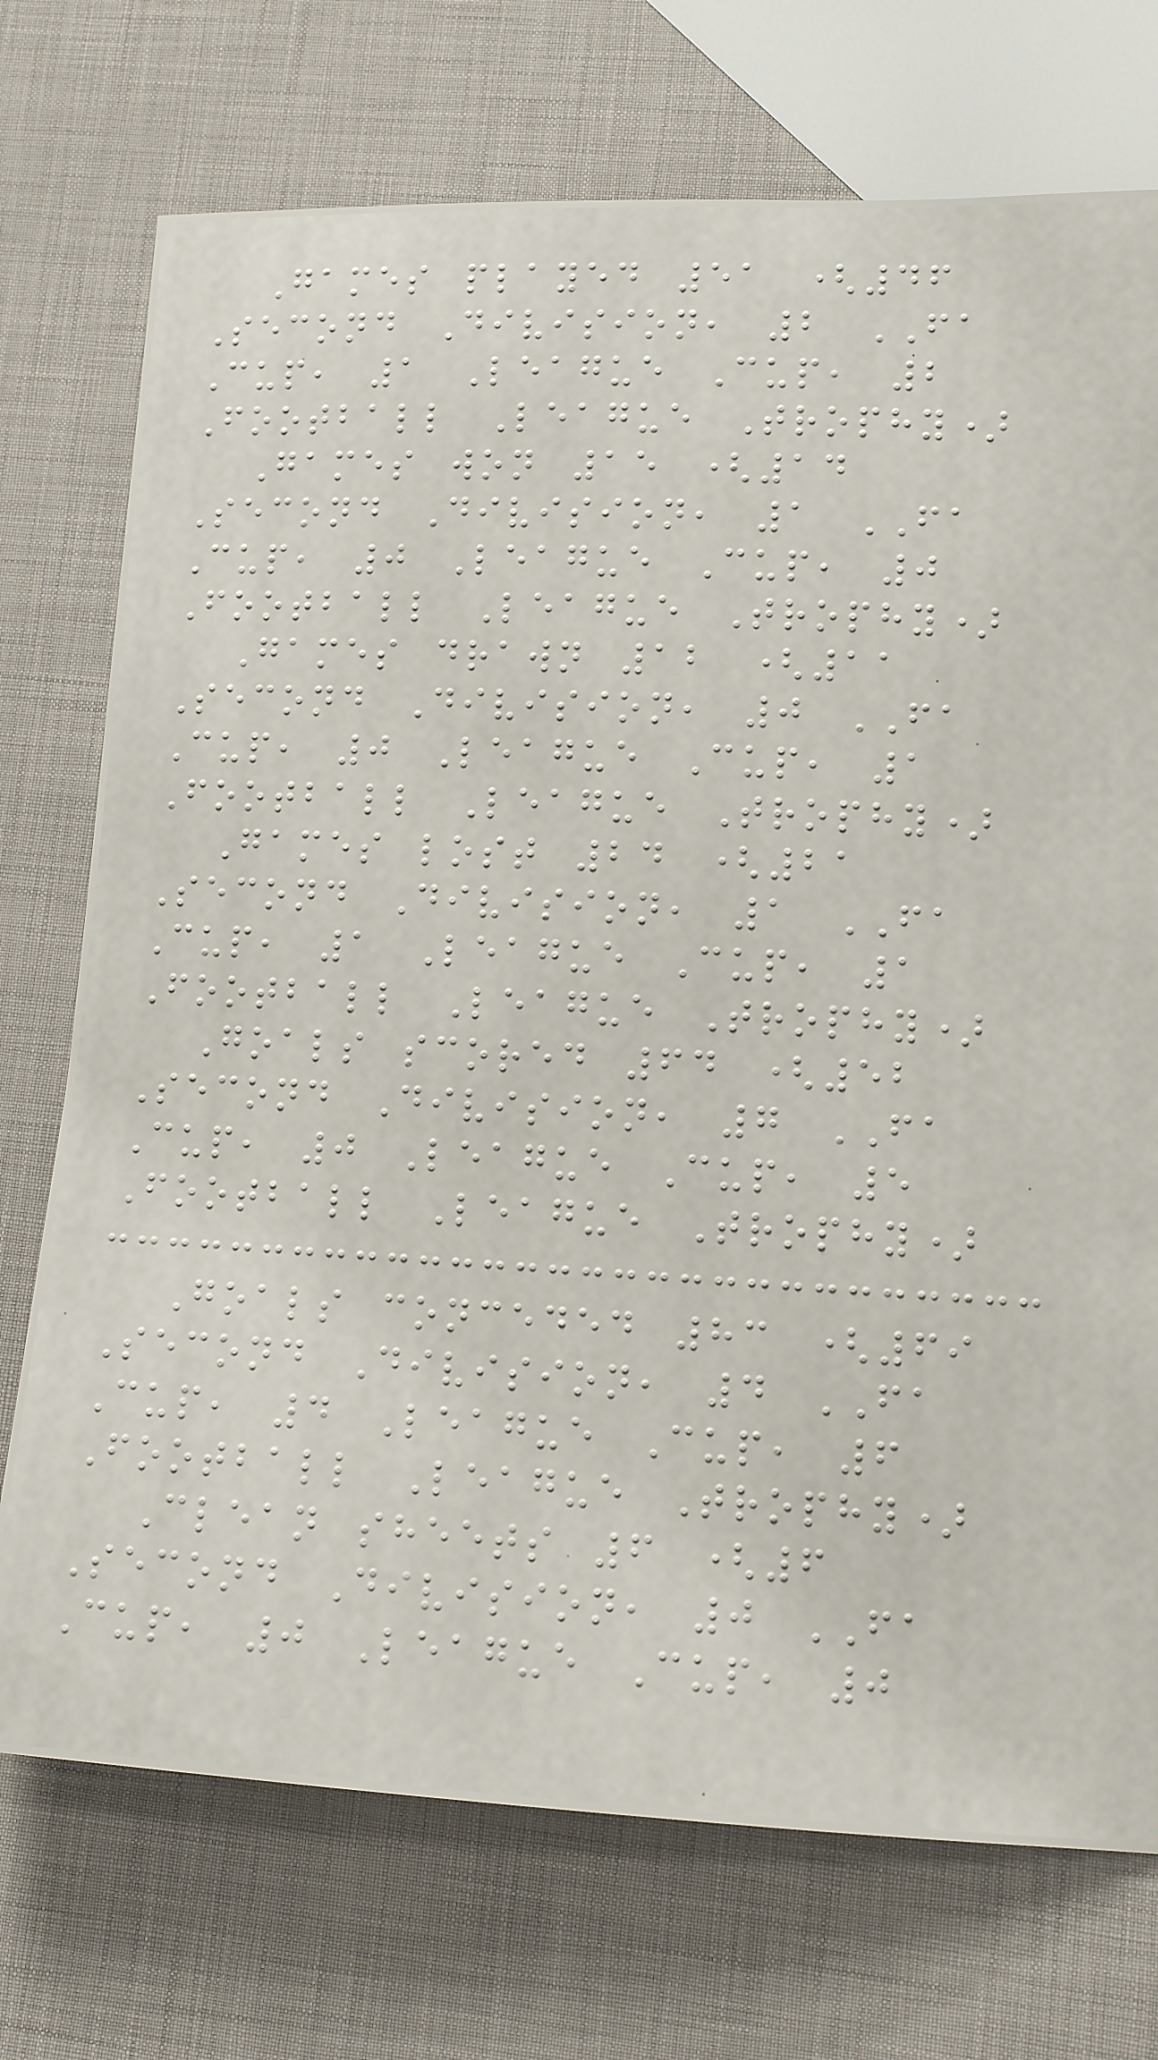Games played 51 (46
Second Division, 2 FA
Cup, 1 League Cup, 2
Football League Trophy)
Games won 15 (14
Second Division, 1 FA
Cup, 0 League Cup, 0
Football League Trophy)
Games drawn 12 (11
Second Division, 0 FA
Cup, 0 League Cup, 1
Football League Trophy)
Games lost 24 (21
Second Division, 1 FA
Cup, 1 League Cup, 1
Football League Trophy)
Goals scored 64 (52
Second Division, 7 FA
Cup, 0 League Cup, 5
Football League Trophy)
Goals conceded 83 (69
Second Division, 4 FA
Cup, 4 League Cup, 6
Football League Trophy)
Clean sheets 6 (6
Second Division, 0 FA
Cup, 0 League Cup, 0
